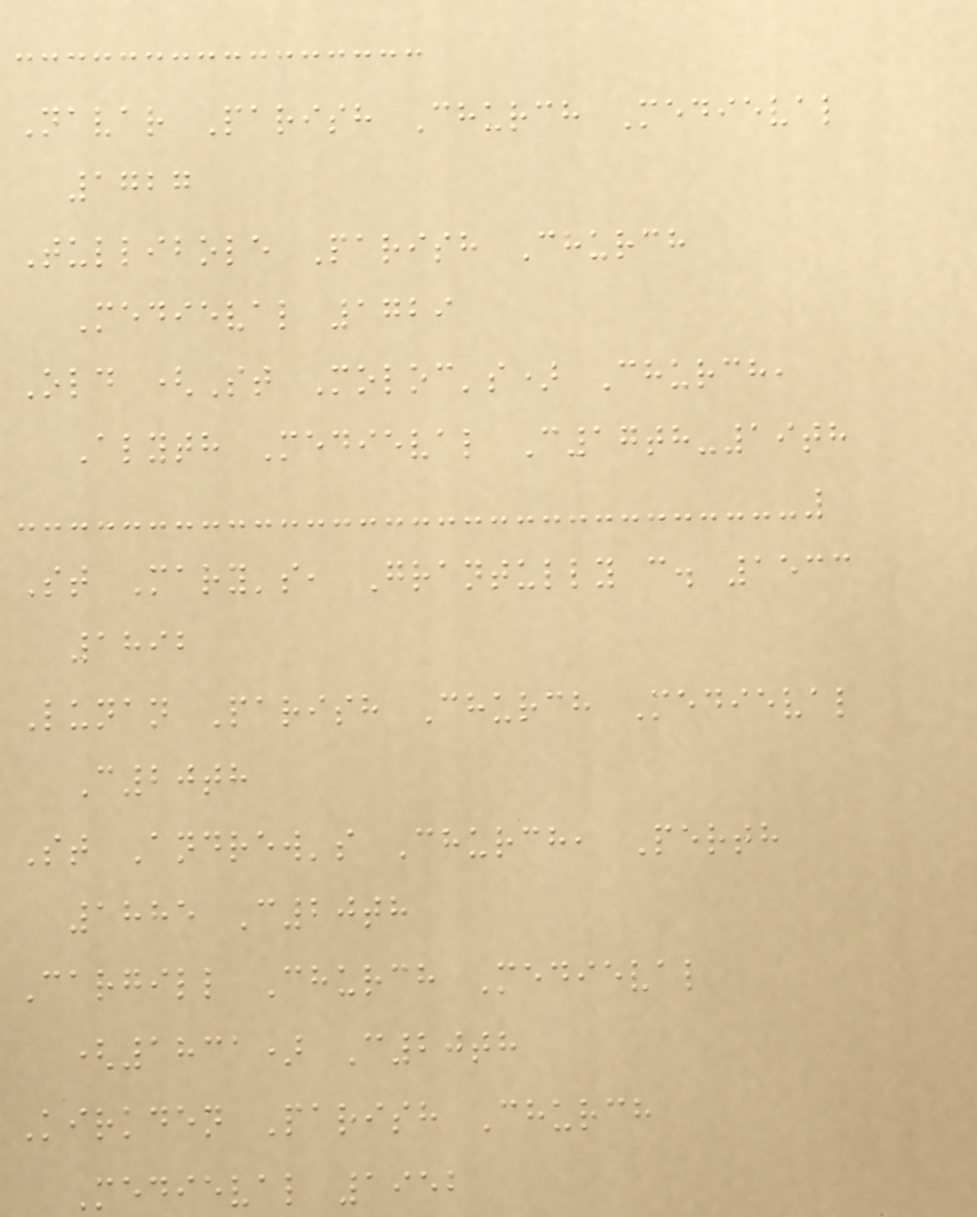Navar Parish Church Medieval
1727
Tullibole Parish Church
Medieval 1729
Old (St Moloc's) Church,
Alyth Medieval C17th-19th
St Mary's, Grantully c. 1533
1892
Lunan Parish Church Medieval
C20th
St Andrew's Church, Perth
1885 C20th
Cargill Church Medieval
(1831) C20th
Kirkden Parish Church
Medieval 1952
